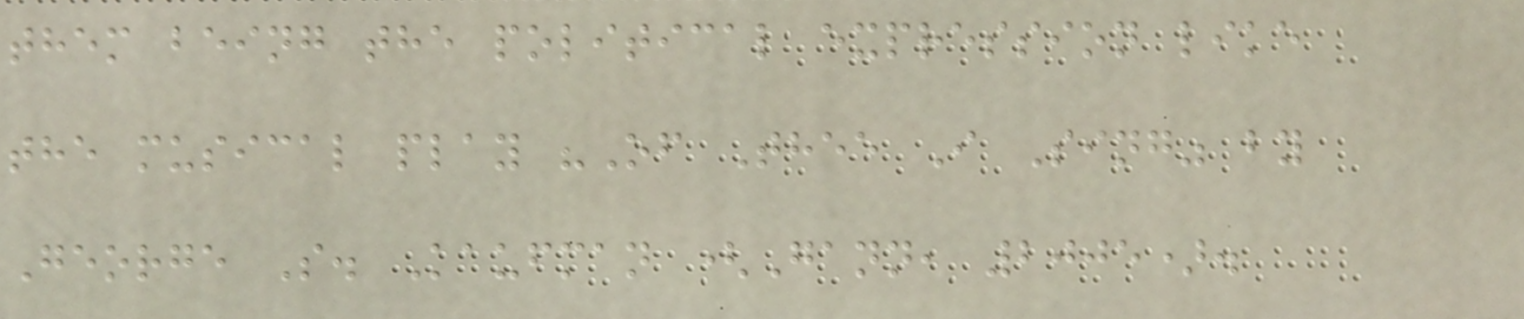them being the political expression like
the musical play "Of Thee I Sing" by
George S. Kaufman (Gann, 2005).
